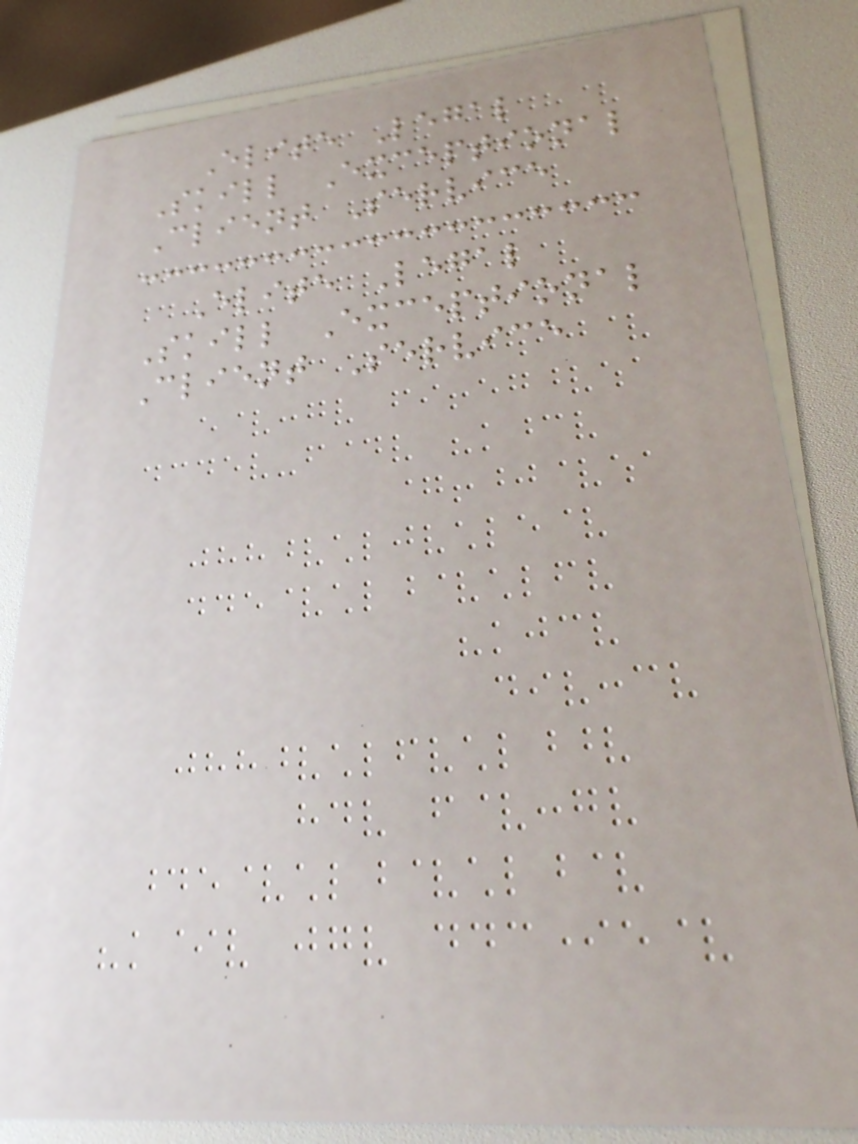Elite Legal
Skill Exceptional
Client Service
Elite Legal
Skill Exceptional
Client Service
